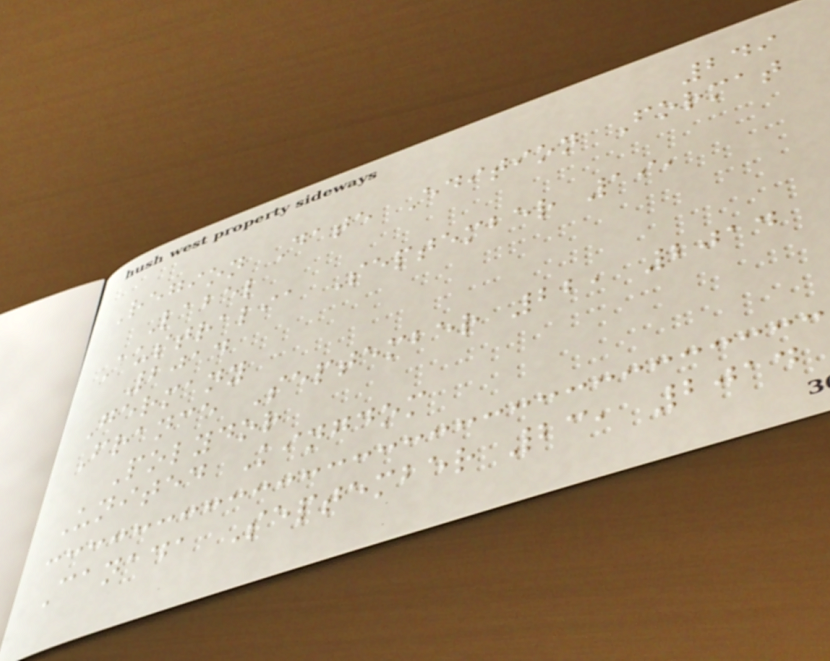249
Region Date Edition Format
Label
Australia September 19,
2014
Germany
France September 22, 2014
Polydor
United Kingdom
Canada September 23, 2014
